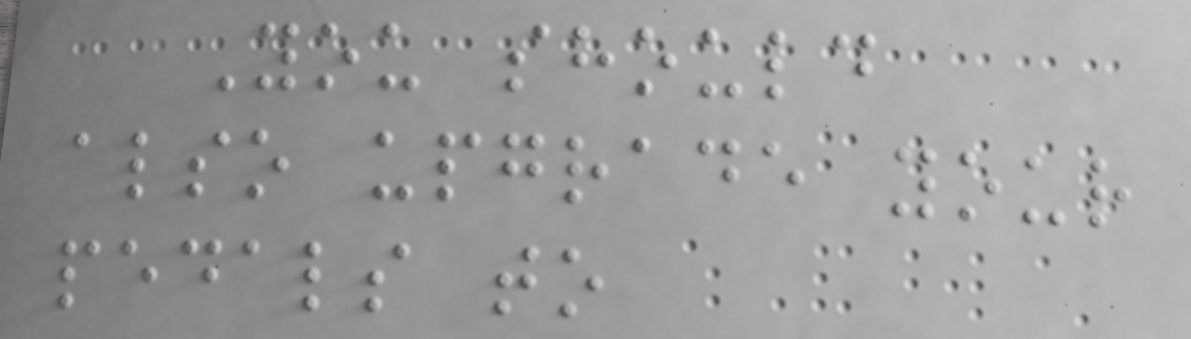You should
also upgrade your
pedals to
